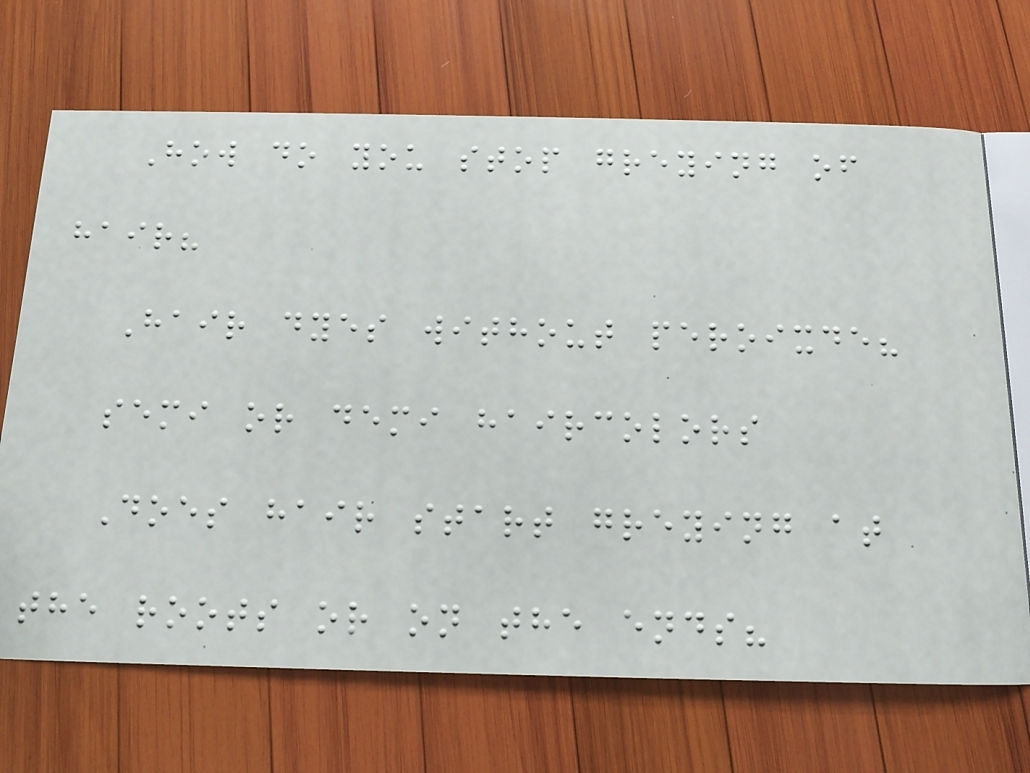How do you stop greying of
hair?
Hair dyes without peroixde?
semi or demi haircolors
Does hair start greying at
the roots or on the ends?
